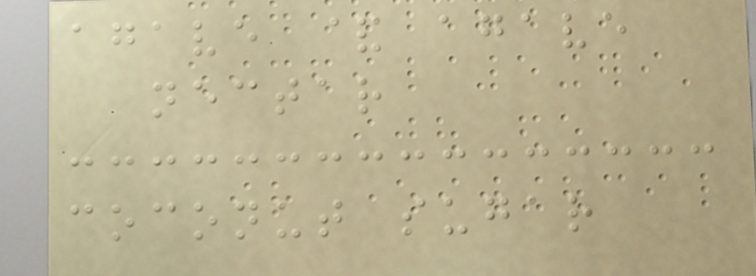agave & agave
nectar
coconut sugar
